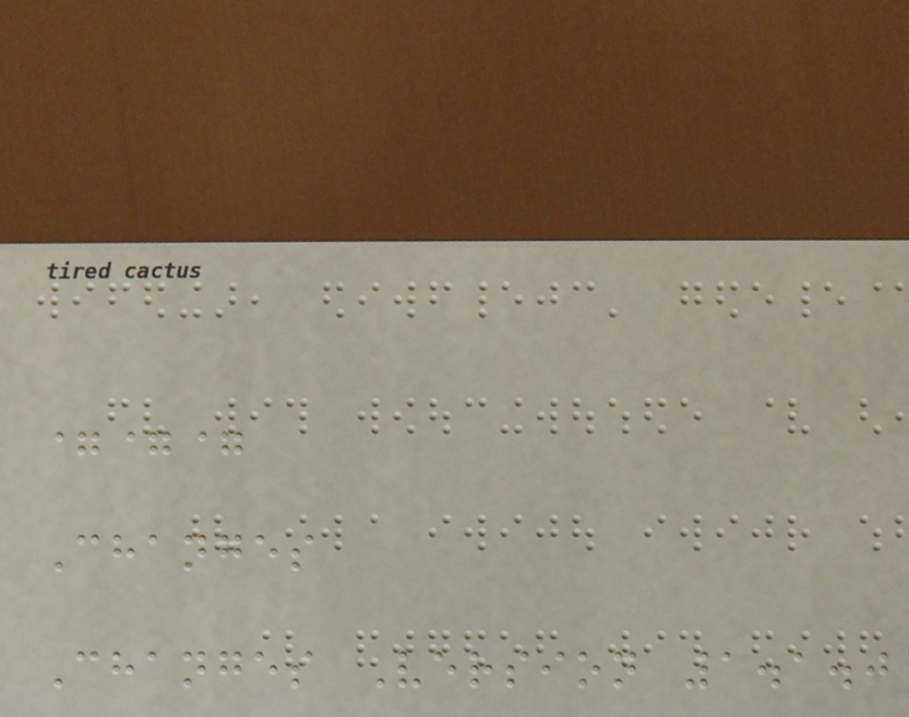===
Changes
Changes Version 1.1.0
